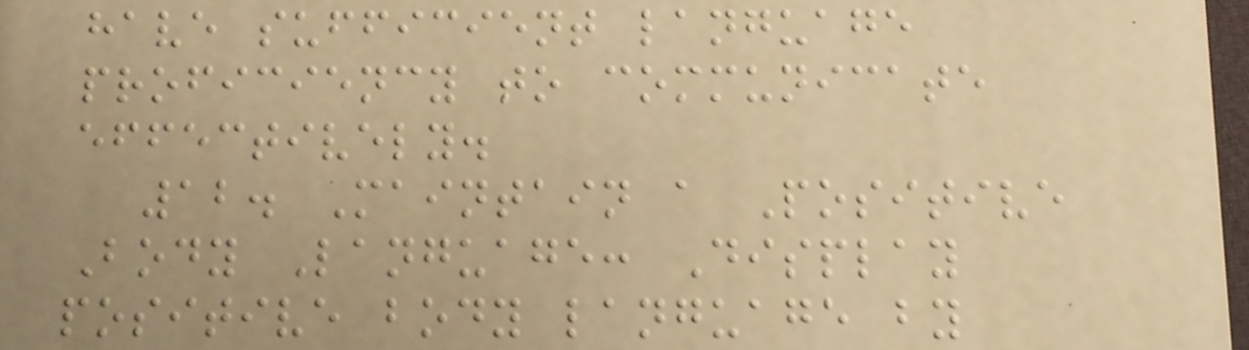have sufficient language
proficiency to communicate
effectively.
12. Maintain a Positive
Body Language: Display
positive body language by
